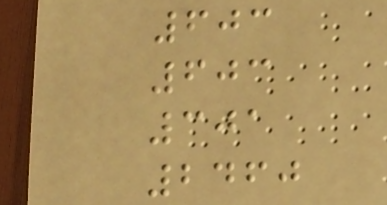603
603
301
2460
